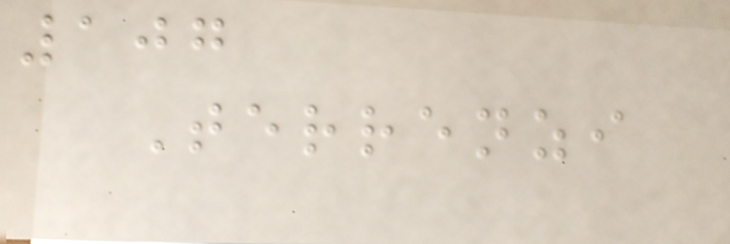107
Terrenzi
